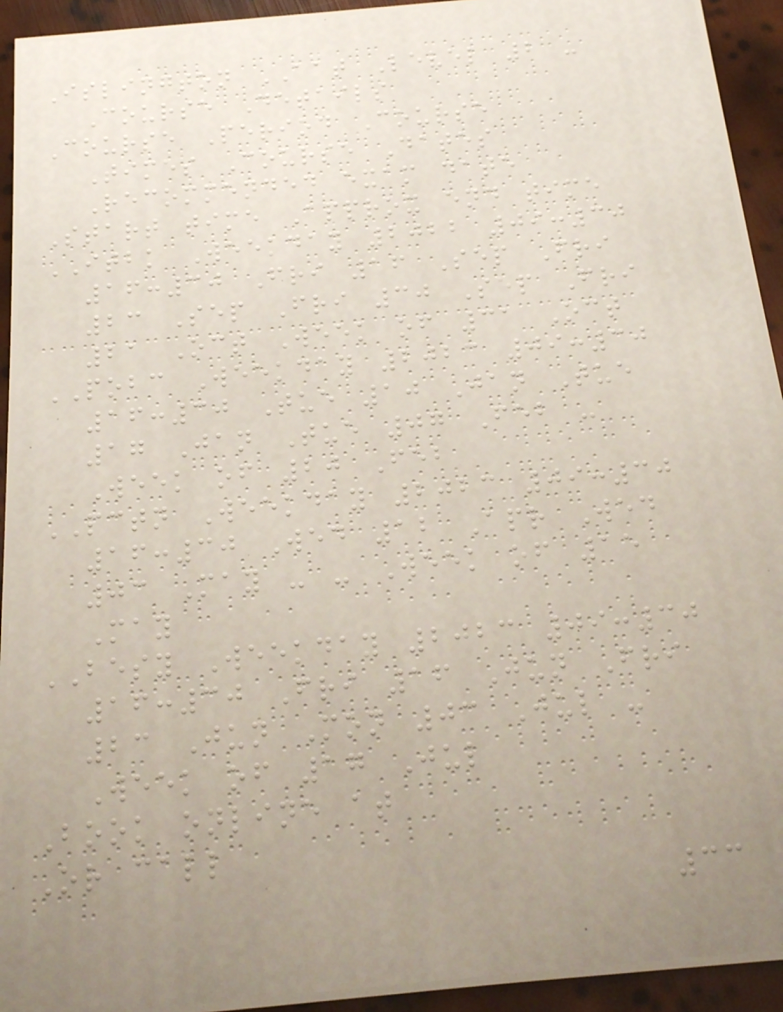Islington AAT Level 2 -
Course Details
Course Period Course
Times Course Dates
Recommended exam date
Start time Approx end time
ITBK Weekday 2022 09:30
16:30 Fri 16 Sep Fri
23 Sep Fri 30 Sep Fri
21 Oct Week of 31 Oct
POBC Weekday 2023 09:30
16:30 Tue 10 Jan Tue
17 Jan Tue 07 Feb -
Week of 20 Feb
PCTN Weekday 2023 09:30
16:30 Wed 12 Apr Wed
03 May - - Week of 15
May
BESY Weekday 2023 09:30
16:30 Fri 16 Jun Fri
23 Jun Mon 03 Jul -
Week of 17 Jul
Book online at
Or call
33
